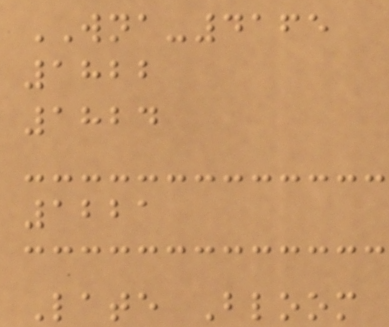WNA-4165
1822
1824
1221
Late Bloom
